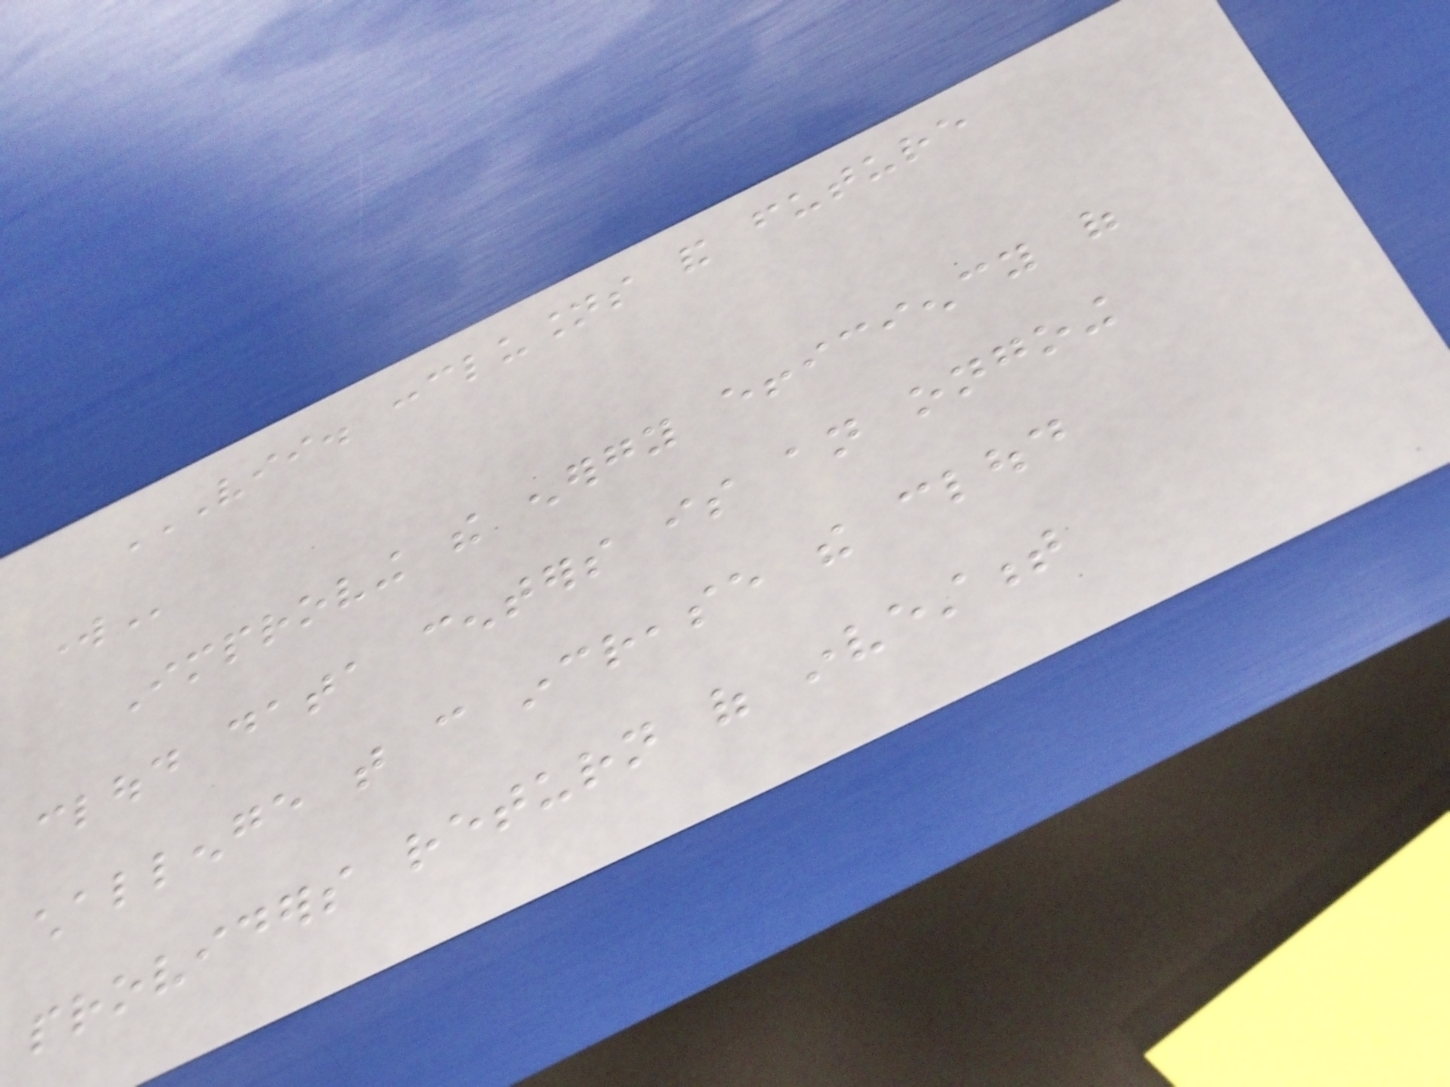VII. CONCLUSIONS AND FUTURE
WORK
Improving the energy efficiency of
cloud data centers is an ongoing
challenge that can increase the cloud
providers return of investment
